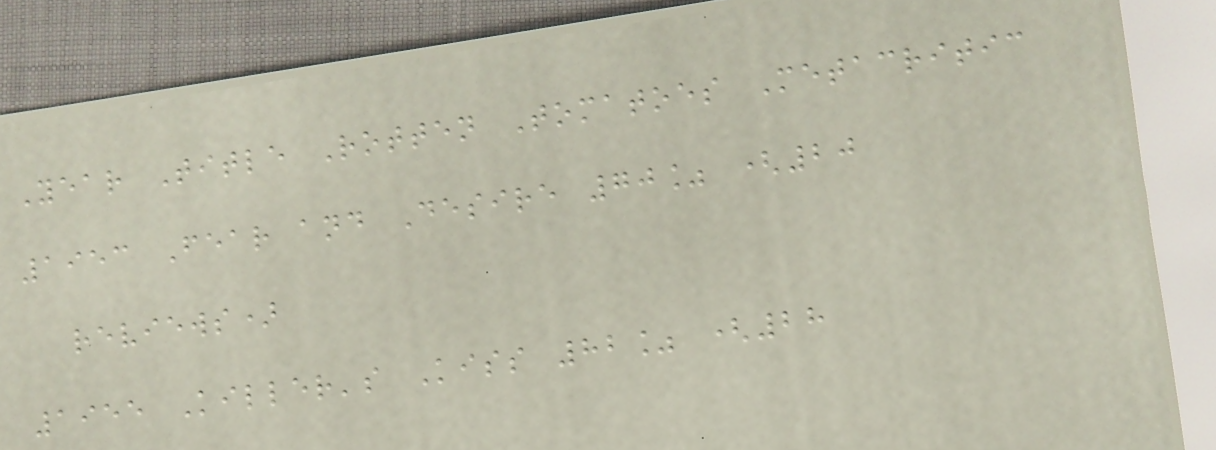Year Title Rotten Tomatoes Metacritic
1953 Fear and Desire 70% (20
reviews)
1955 Killer's Kiss 82% (28
